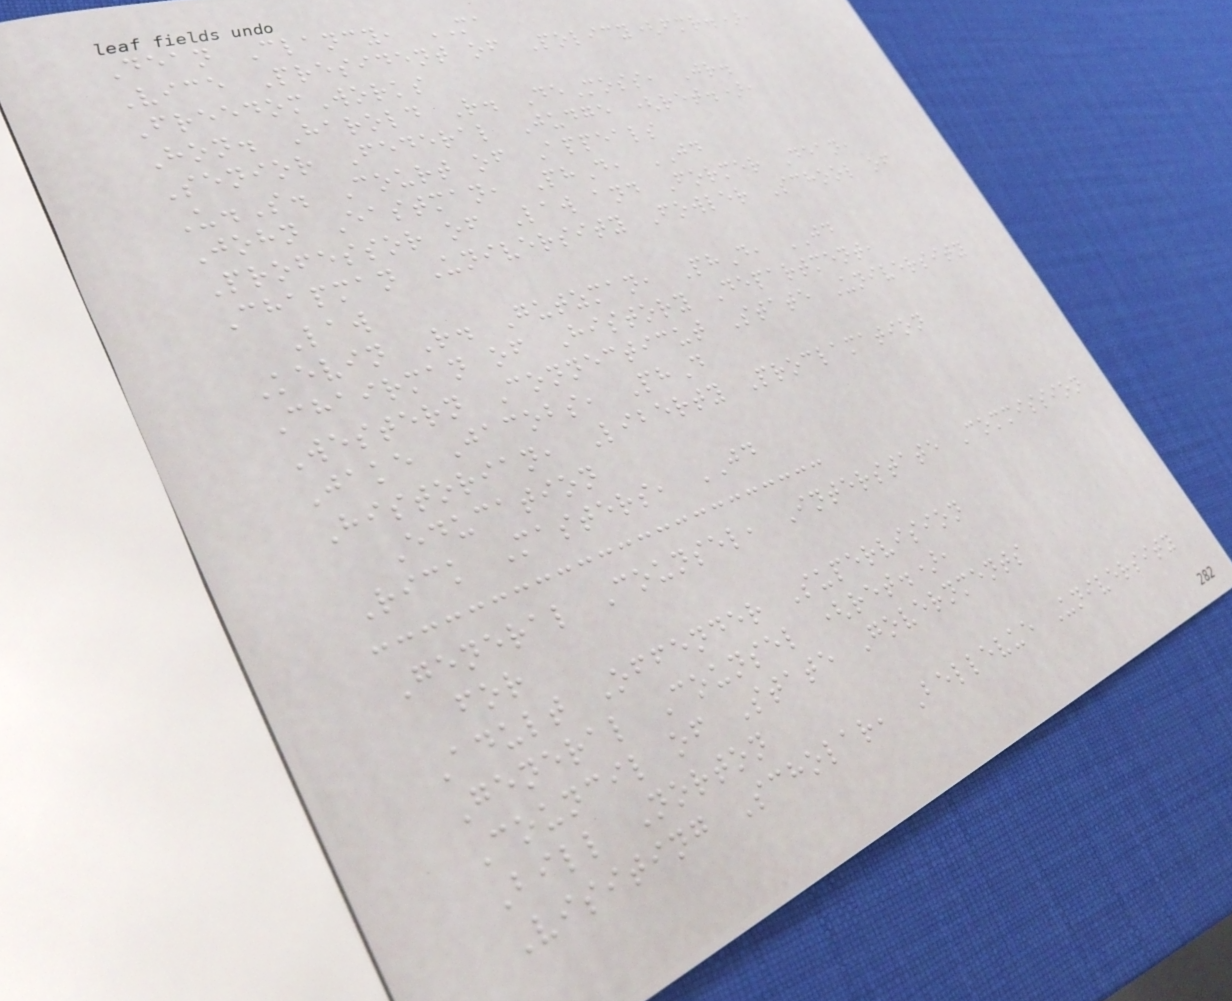Dean Clancy, MA
Vice President of Policy(fmr.),
FreedomWorks
Hon. Harold R. DeMoss, Jr.
Senior Federal Judge (ret.),
U.S. Court of Appeals
John Eastman, PhD, JD
Professor of Law and Former Dean,
Chapman University Fowler School of
Law
Kevin R. Gutzman, PhD, JD
Chairman of History Department,
Western Connecticut State University
Jake Jacobs, PhD
Historian, Liberty Proclamation
Education
Rick Masters, JD
General Counsel, Interstate Commission
for
Adult Offender Supervision
General Counsel (ret.),
Council of State Governments
Bill Norton
Visiting Scholar, Bellevue University
